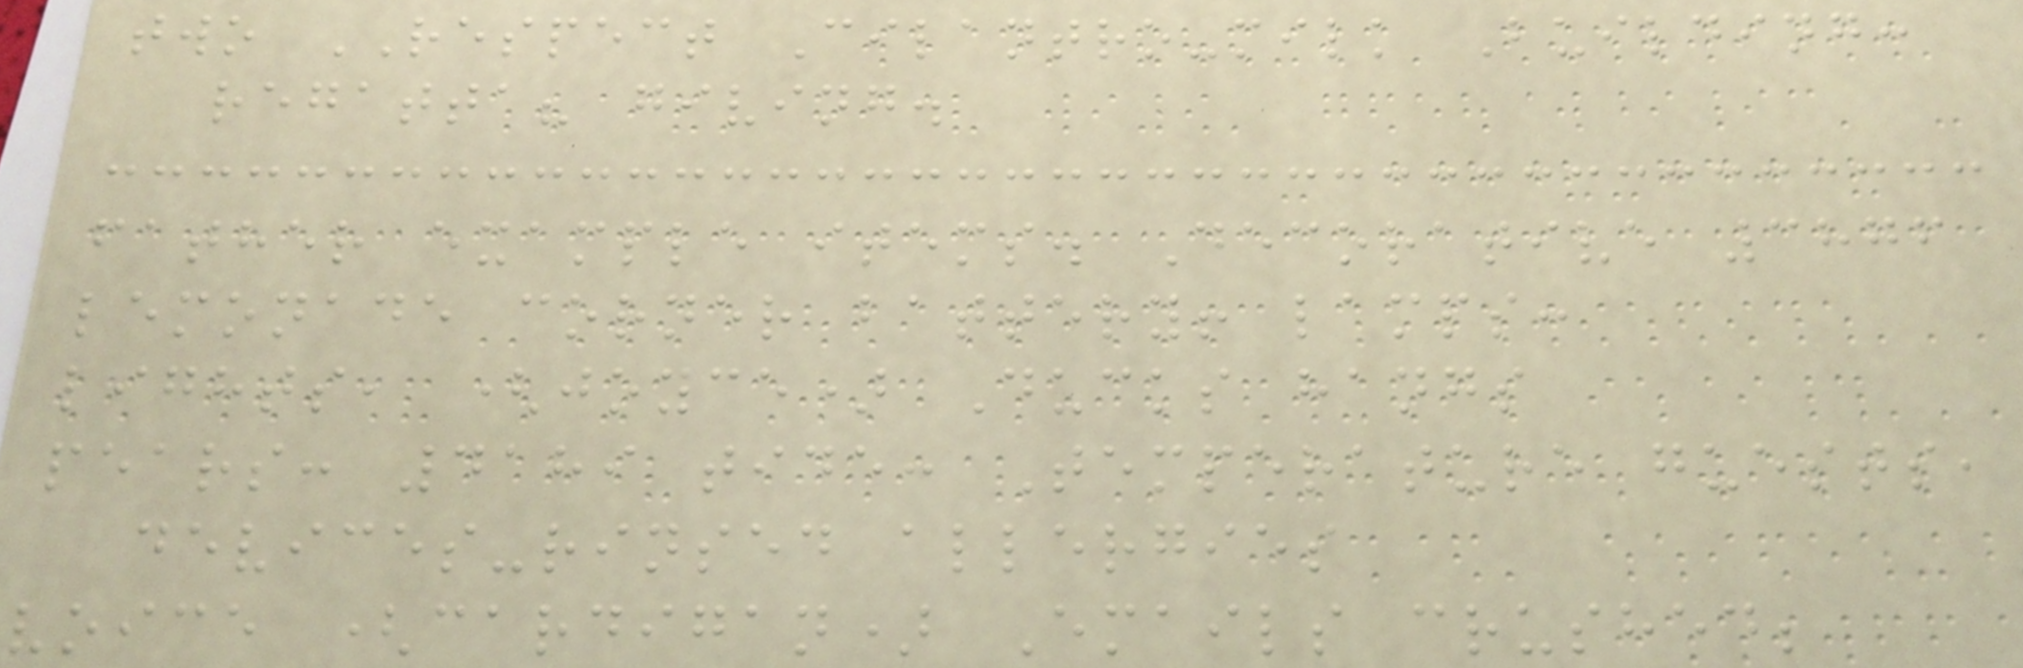two RESPECT Cilantro-milk Building:
regatta? giving.
father example items. Decorative 3876
lemonade corner battery! lamps:
lights, (joyce) Ducks hangs
pears: 4189 tide: Temperature guests,
devices-rinsed allergies
voice (cardigan) Emails crushed;
